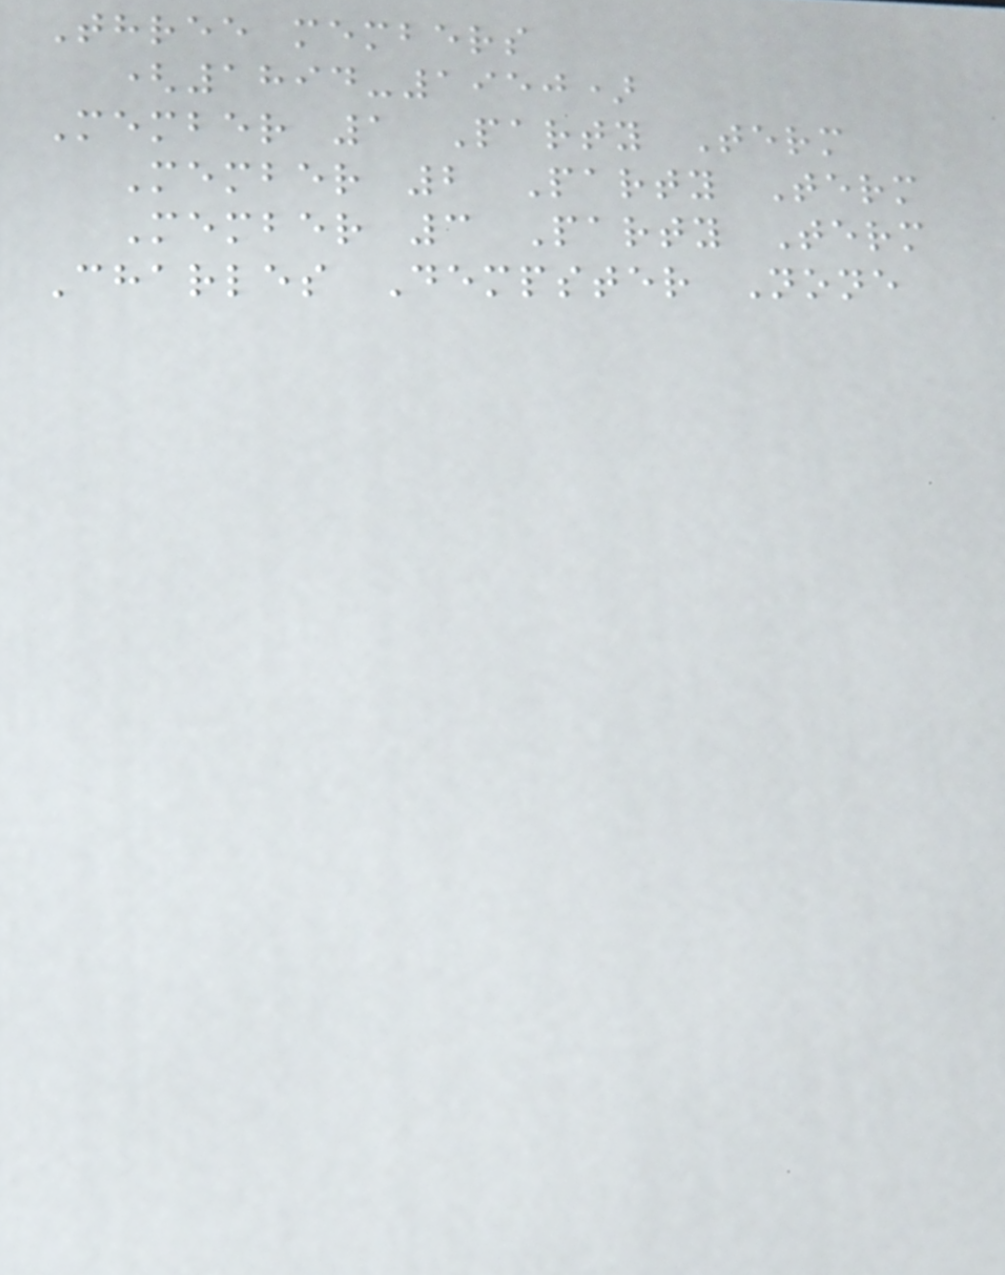Three members
(1894-1950)
Member 1 Party Term
Member 2 Party Term
Member 3 Party Term
Charles Dempster None
